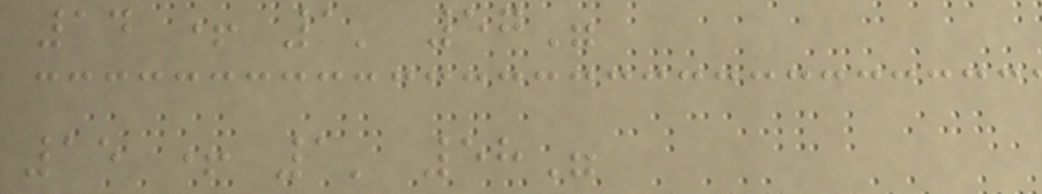14 + 1' 57"
15 + 1' 58"
